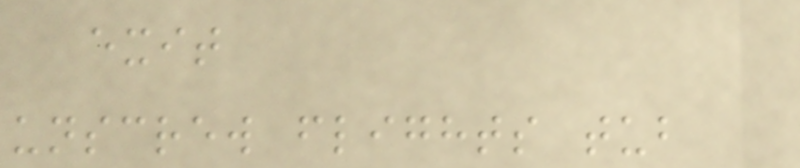exit
unscrew flights tub
